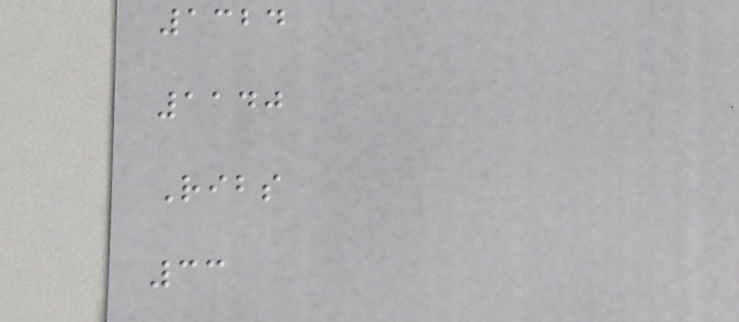1324
1140
Ribs
33
